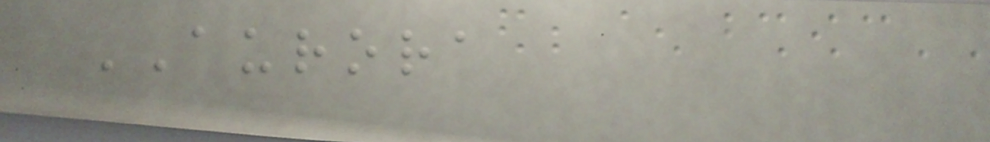AURORA
